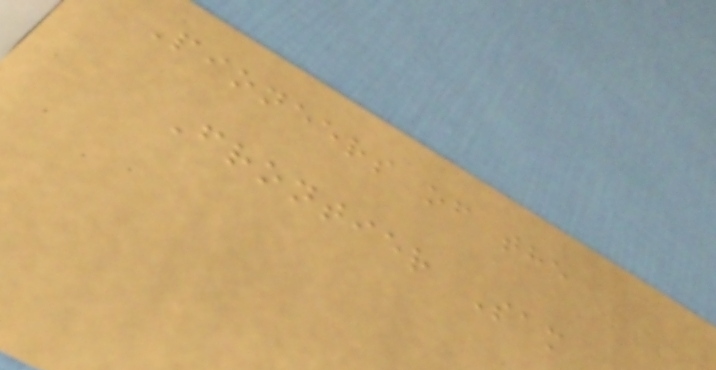Pioneers of the
Frontier Sam
